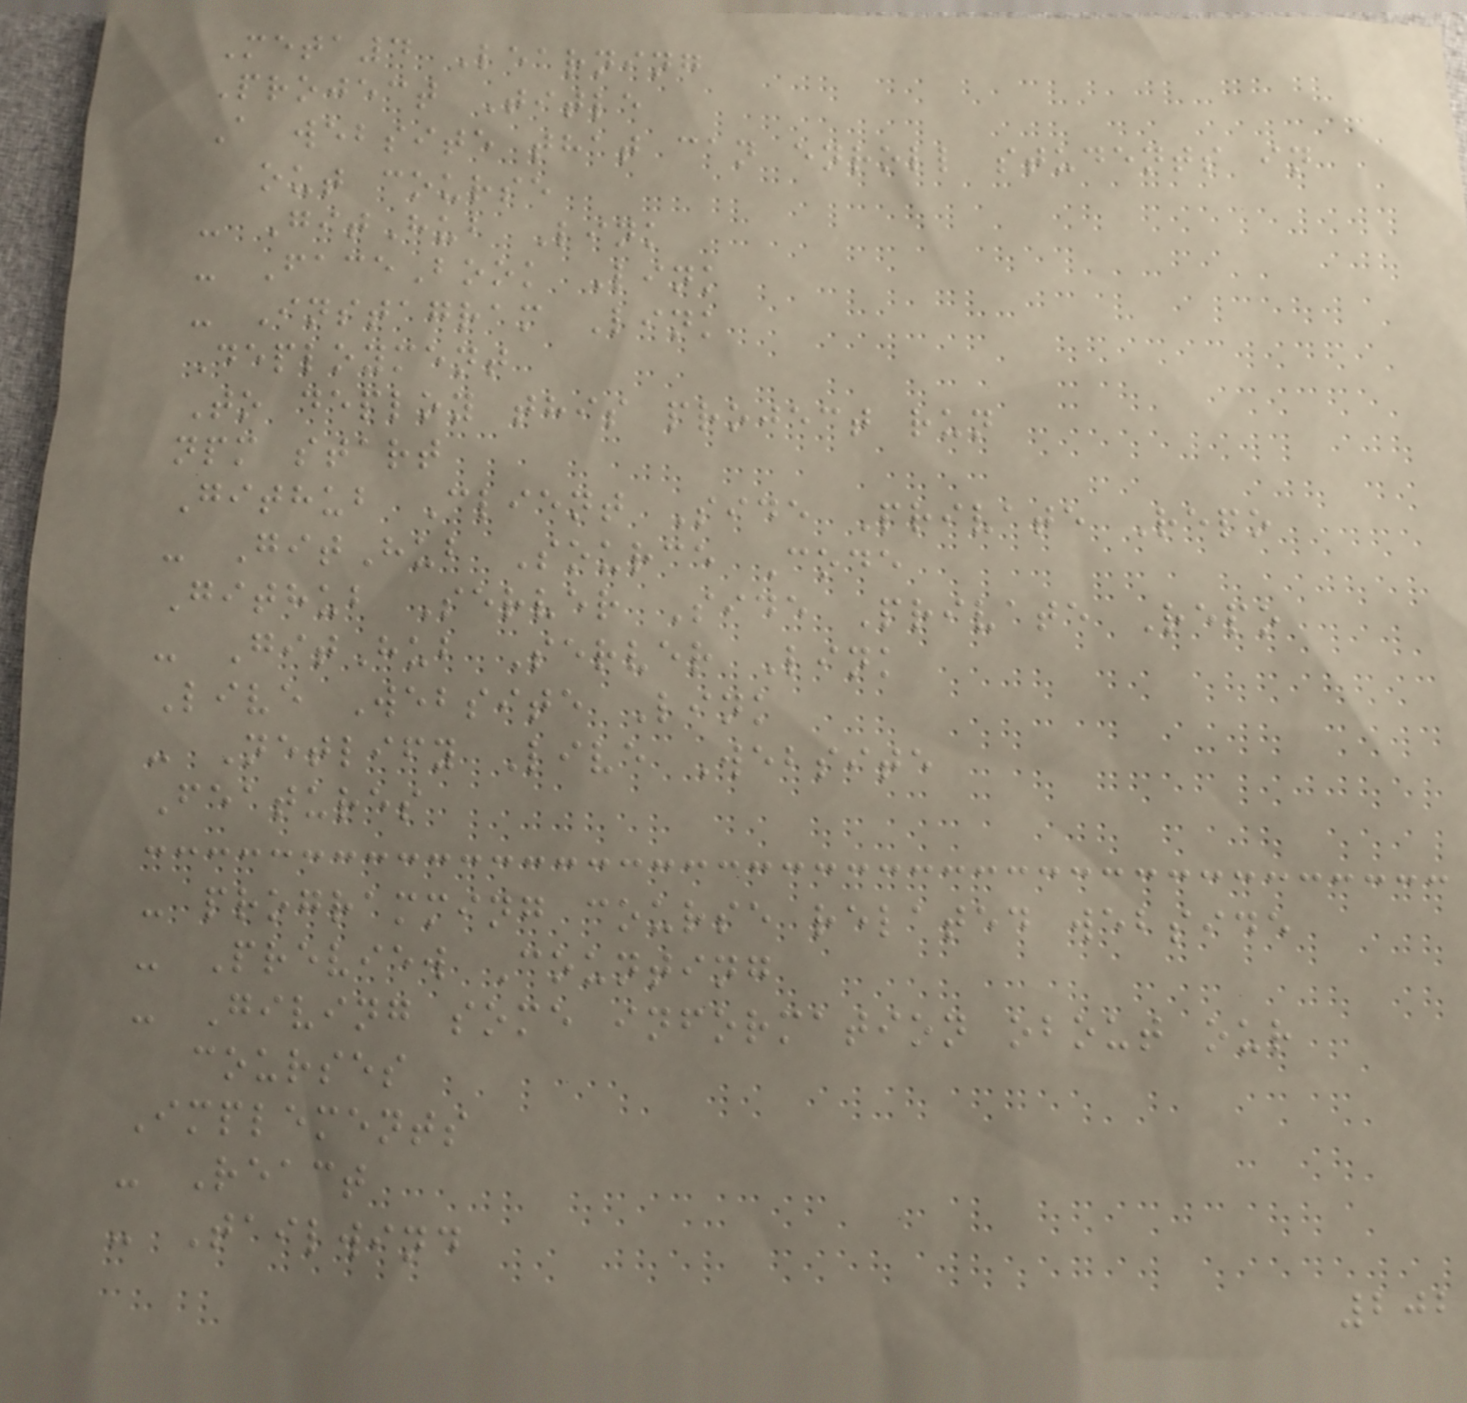Meta4 Learning
Project Title
A website that can enroll students in
out course
- GitHub Link
- FaceBook Link
- Instagram Link
Deployment
To deploy this project run
npm start
Github Client Side Private Repo
- GitHub Source Code
Github Server Side Private Repo
- GitHub Server Link
Live Website Link
- Netlify Live Website
Features
- programming course related webside
- Preview Counting
- Giving some information obout our
courses
Implements
- React
- Tailwind
202
